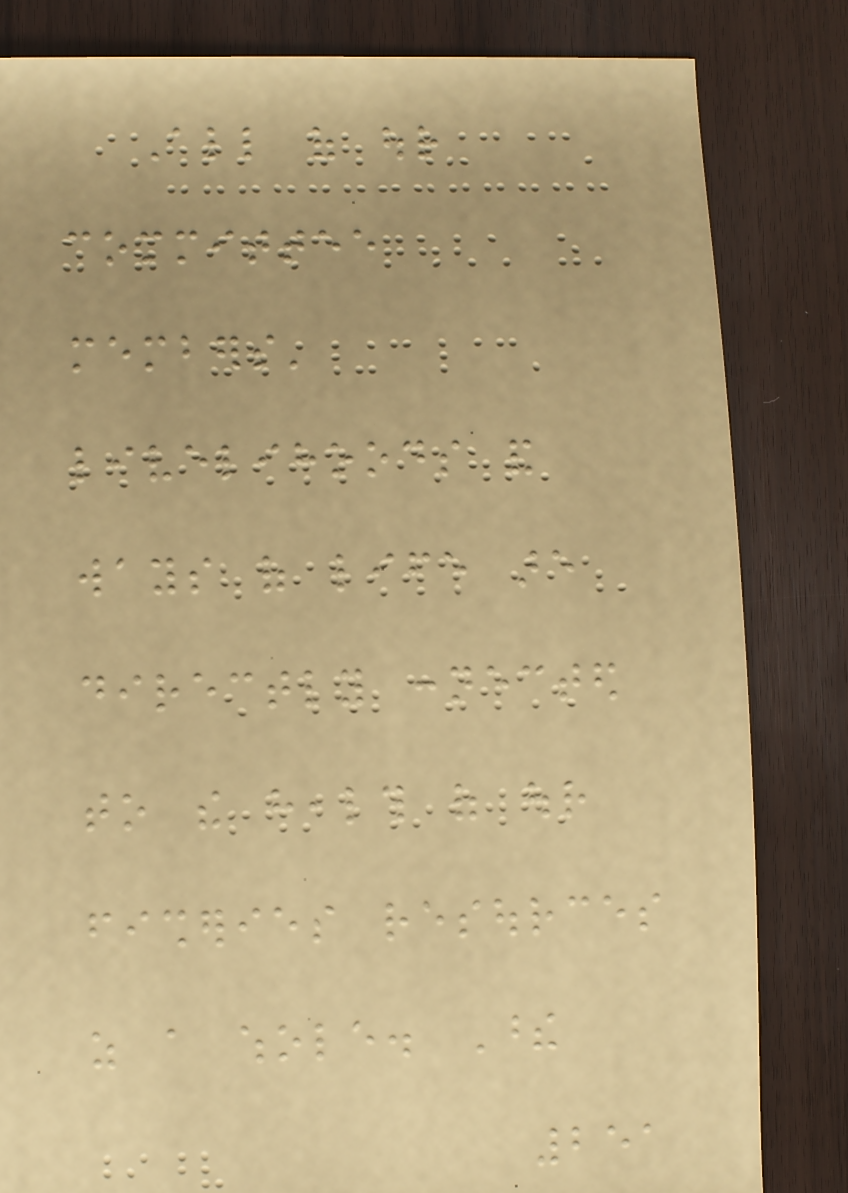All of our
committee
members'
livelihoods and
ways of life are
directly connected
to the health of our
fisheries resources
as a whole. These
251
